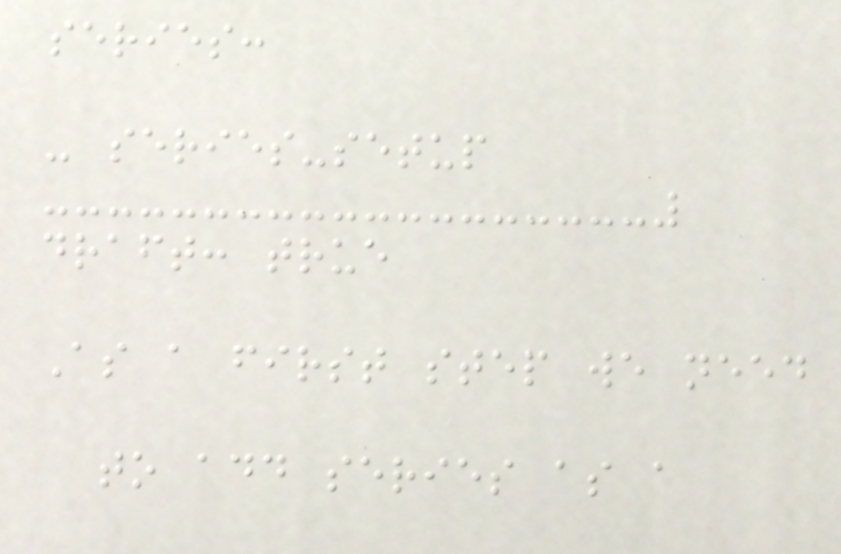series:
- series-setup
draft: true
As a first step we need
to add series as a
